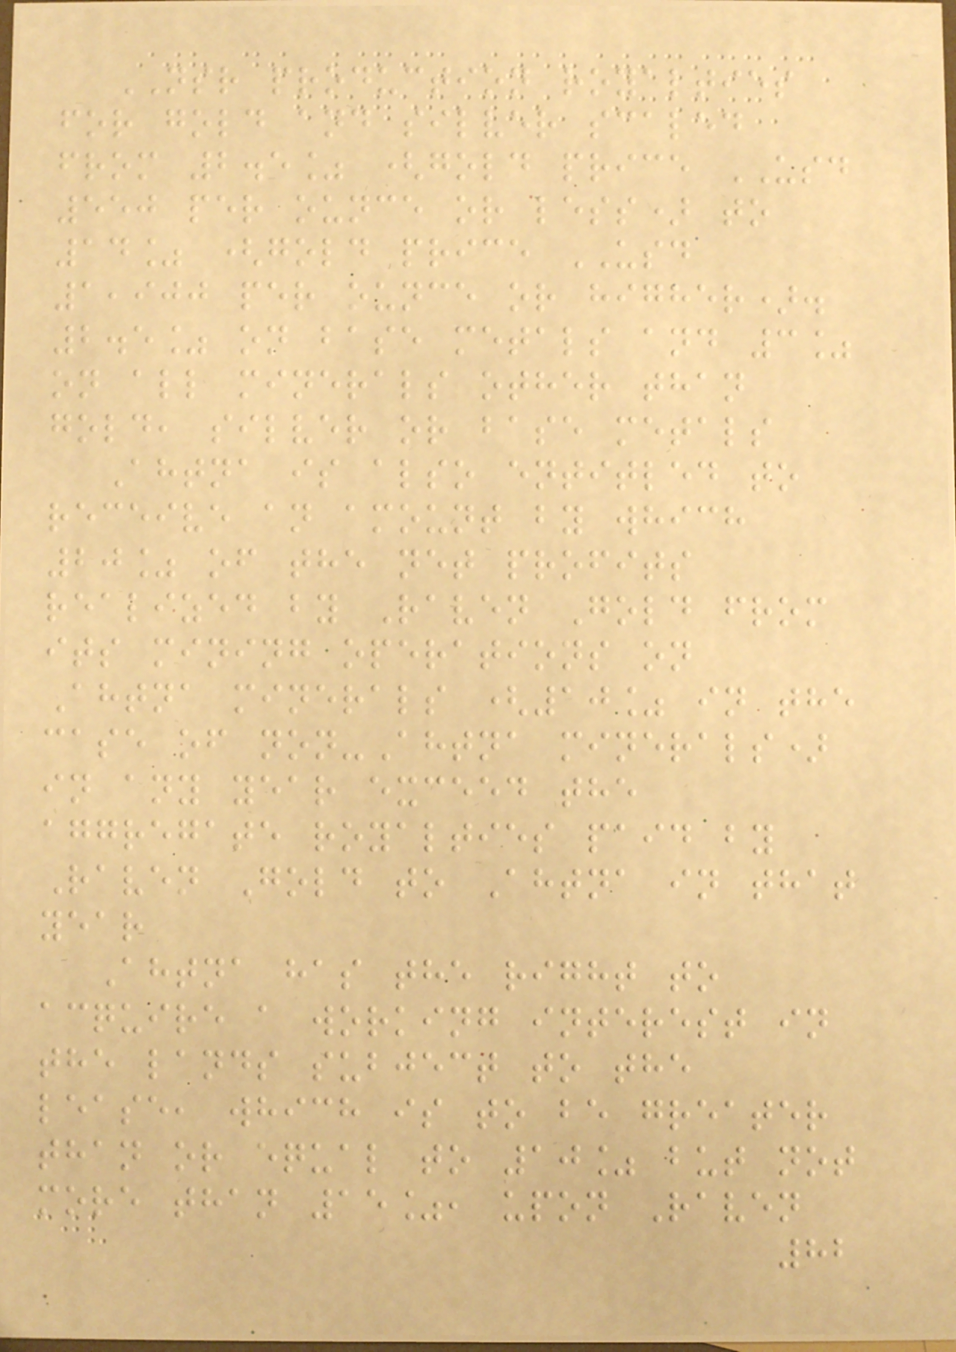NSR production royalties
for gold and silver scaled
from 2.5% (gold price USD
550 per ounce or less) to
14% (gold price USD
1,900 per ounce or higher).
2.5% on base metals and 3%
on all minerals other than
gold, silver or base metals
Ahtna is also entitled to
receive an amount by which
20% of the net profits
realized by Raven Gold from
its mining operations on
Ahtna minerals (10% in the
case of non-Ahtna minerals)
in any year exceed the
aggregate royalties paid by
Raven Gold to Ahtna in that
year
Ahtna has the right to
acquire a working interest in
the lands subject to the
lease, which is to be greater
than or equal to 10% but not
more than 15%, upon Raven
82
